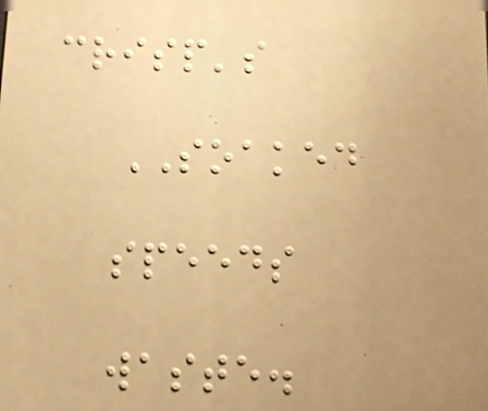crisp's
SOAKED
speeds
waste.
